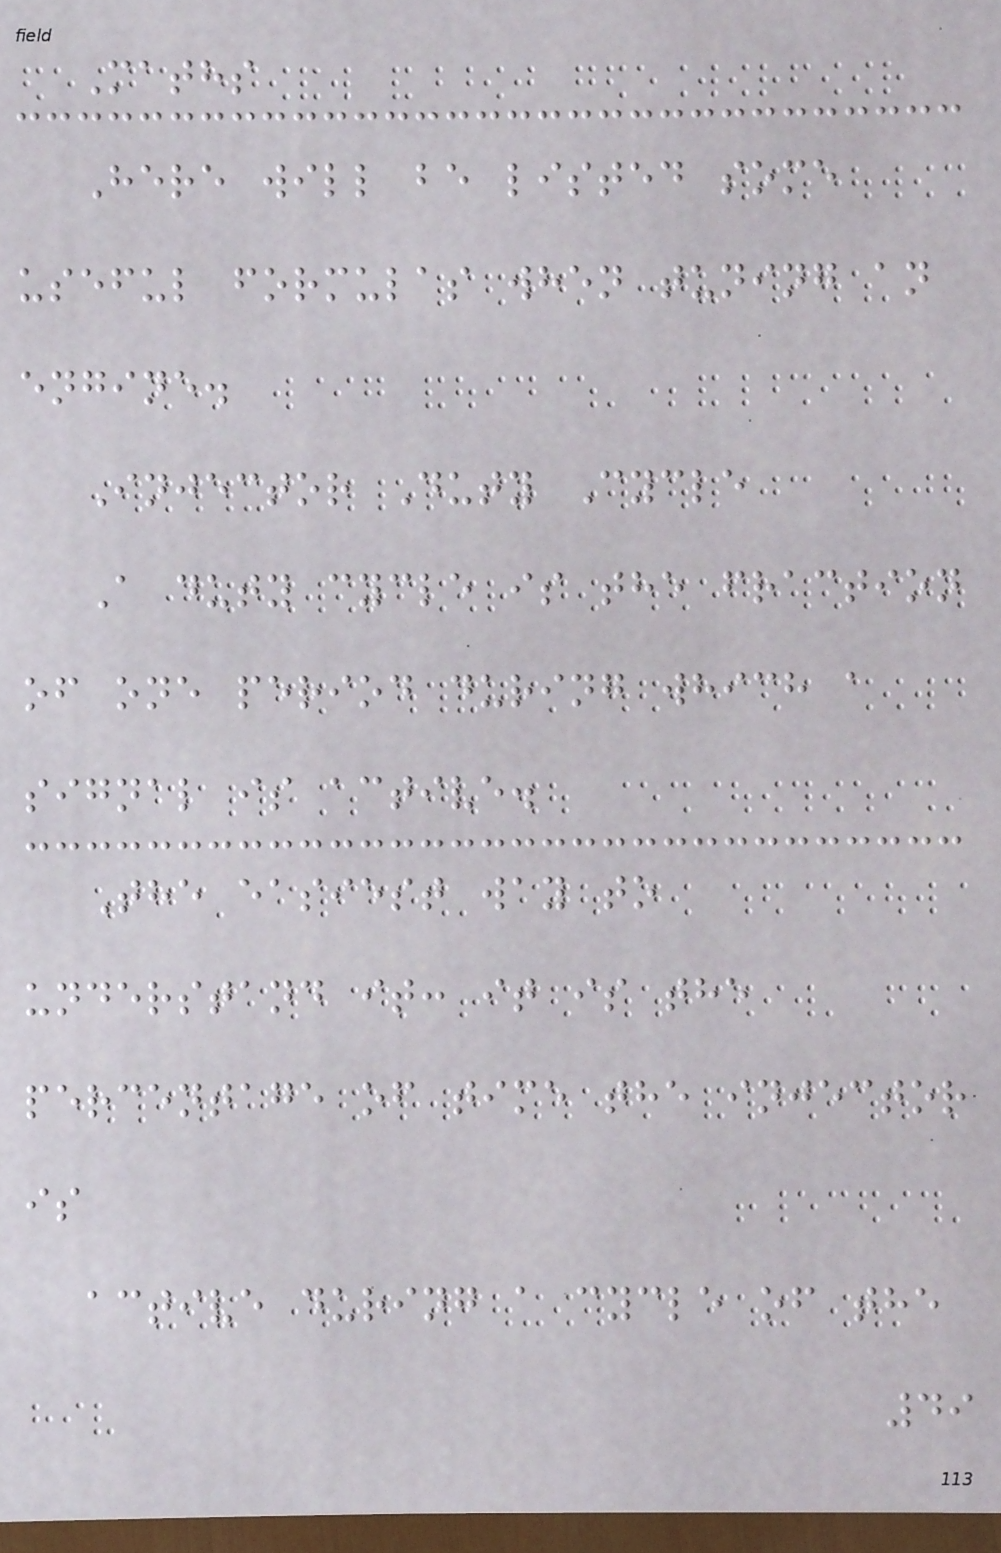Maths
Here will be listed some
useful formulas when tuning an
engine.
Injector Duty Cycle
A duty cycle is the fraction
of one period during which a
signal is active.
The easiest way to
understand it: it is the
percentage of time the injector
is
active during a cycle of the
49
